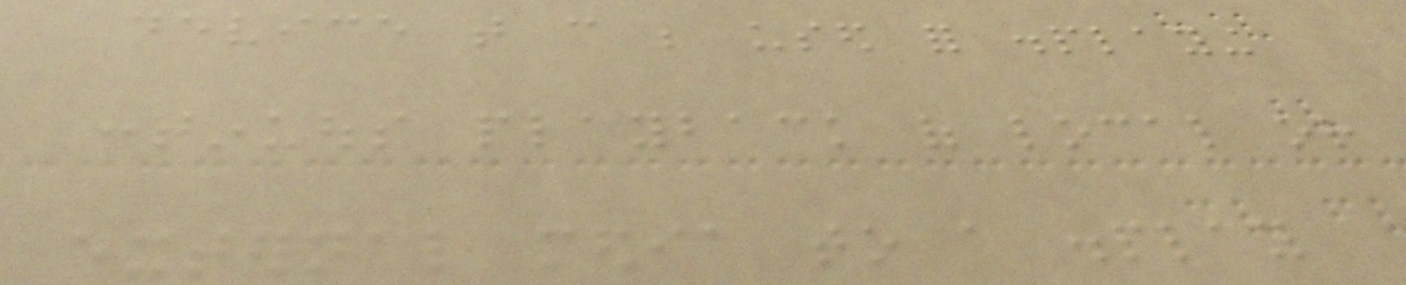device that can be used for displaying
continuous playback of local or
external media to a display
